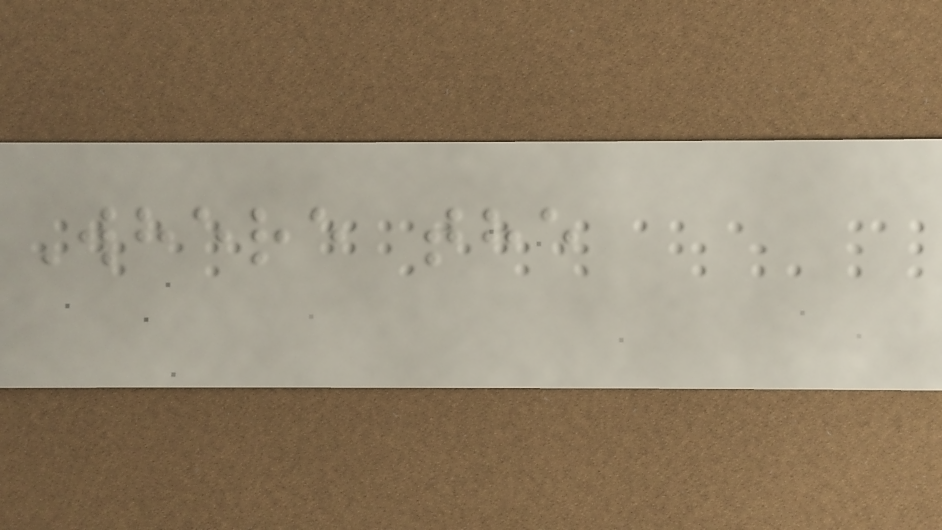Where the
